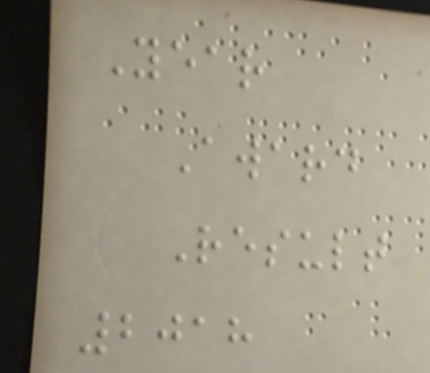Year
Award
Result
2018
